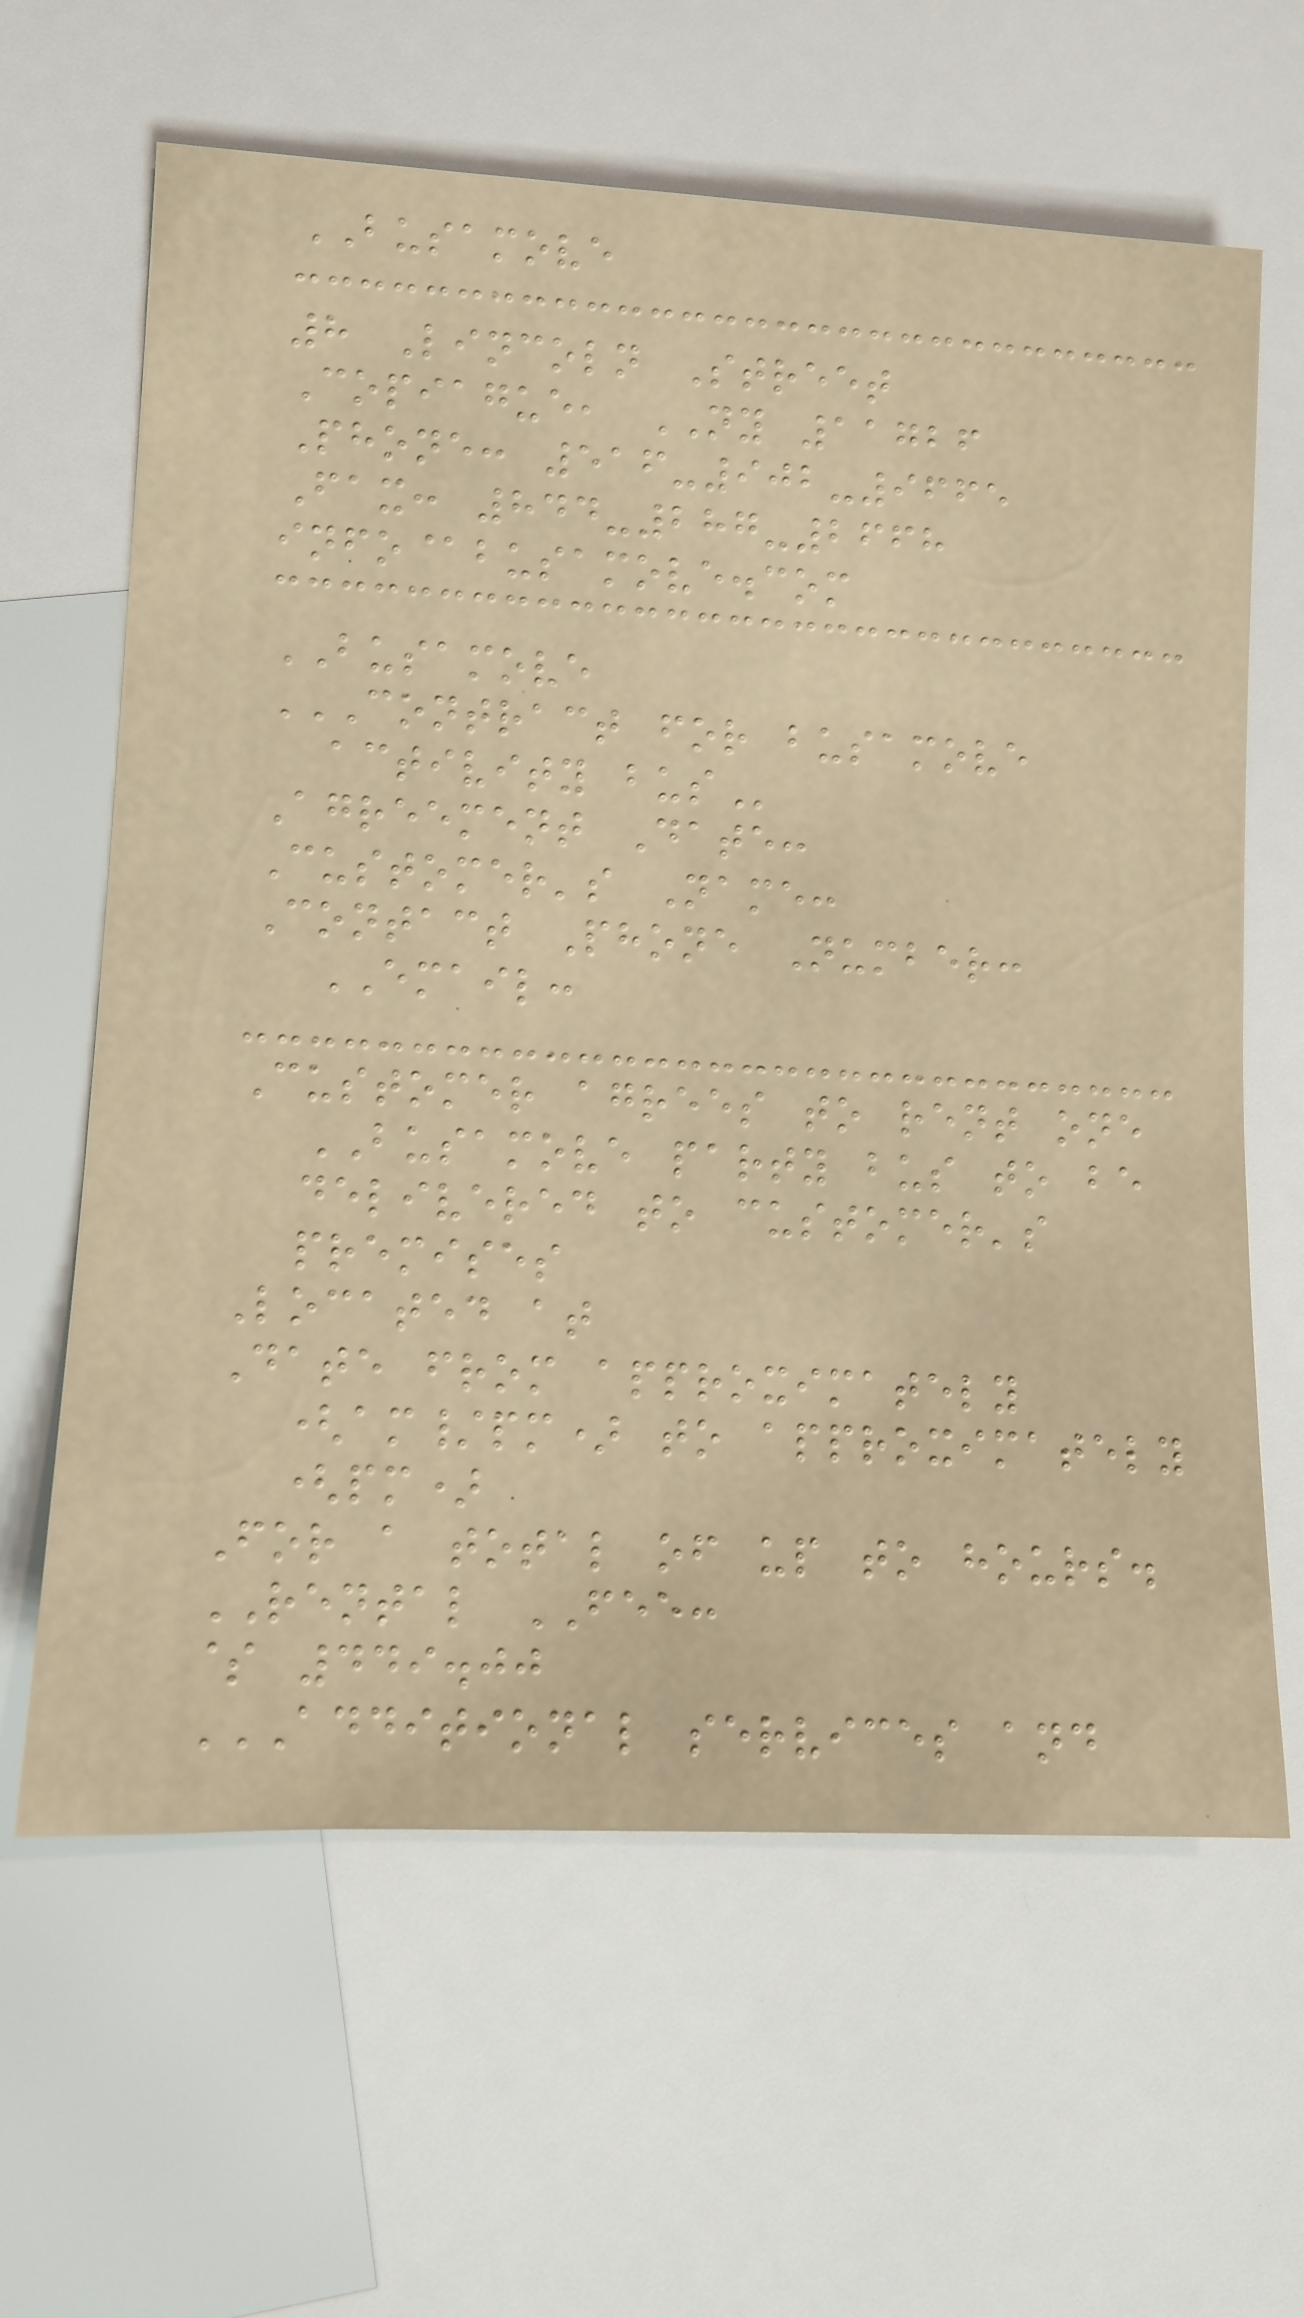BUSAMOVE
8 Lincoln Street
Copiague, NY 11726
Phone: 516-902-9665
Fax: 844-287-2668
info@busamove.com
BUSAMOVE
CONTRACT FOR BUSAMOVE
ACTIVITY BUS
Agreement Date:
Customer's Name:
Contact Phone Number:
EMAIL:
Customer agrees to rent one
BUSAMOVE party bus to be
delivered to customer's
premises
Located at
Date from approximately
(am/pm) to approximately
(pm)
For a total of up to hours.
RENTAL FEE:
$ 449.00
ADDITIONAL SERVICES AND
